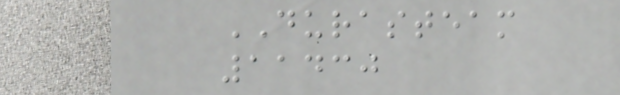DURASTEAM
11430
